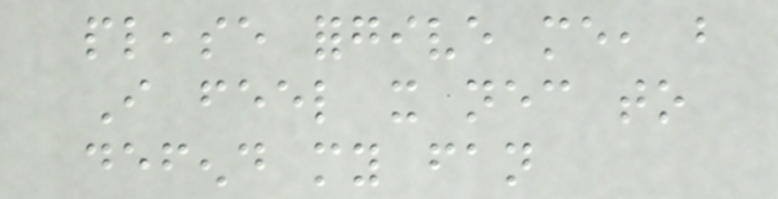please forgive me, but
I feel it necessary to
defend my fan
